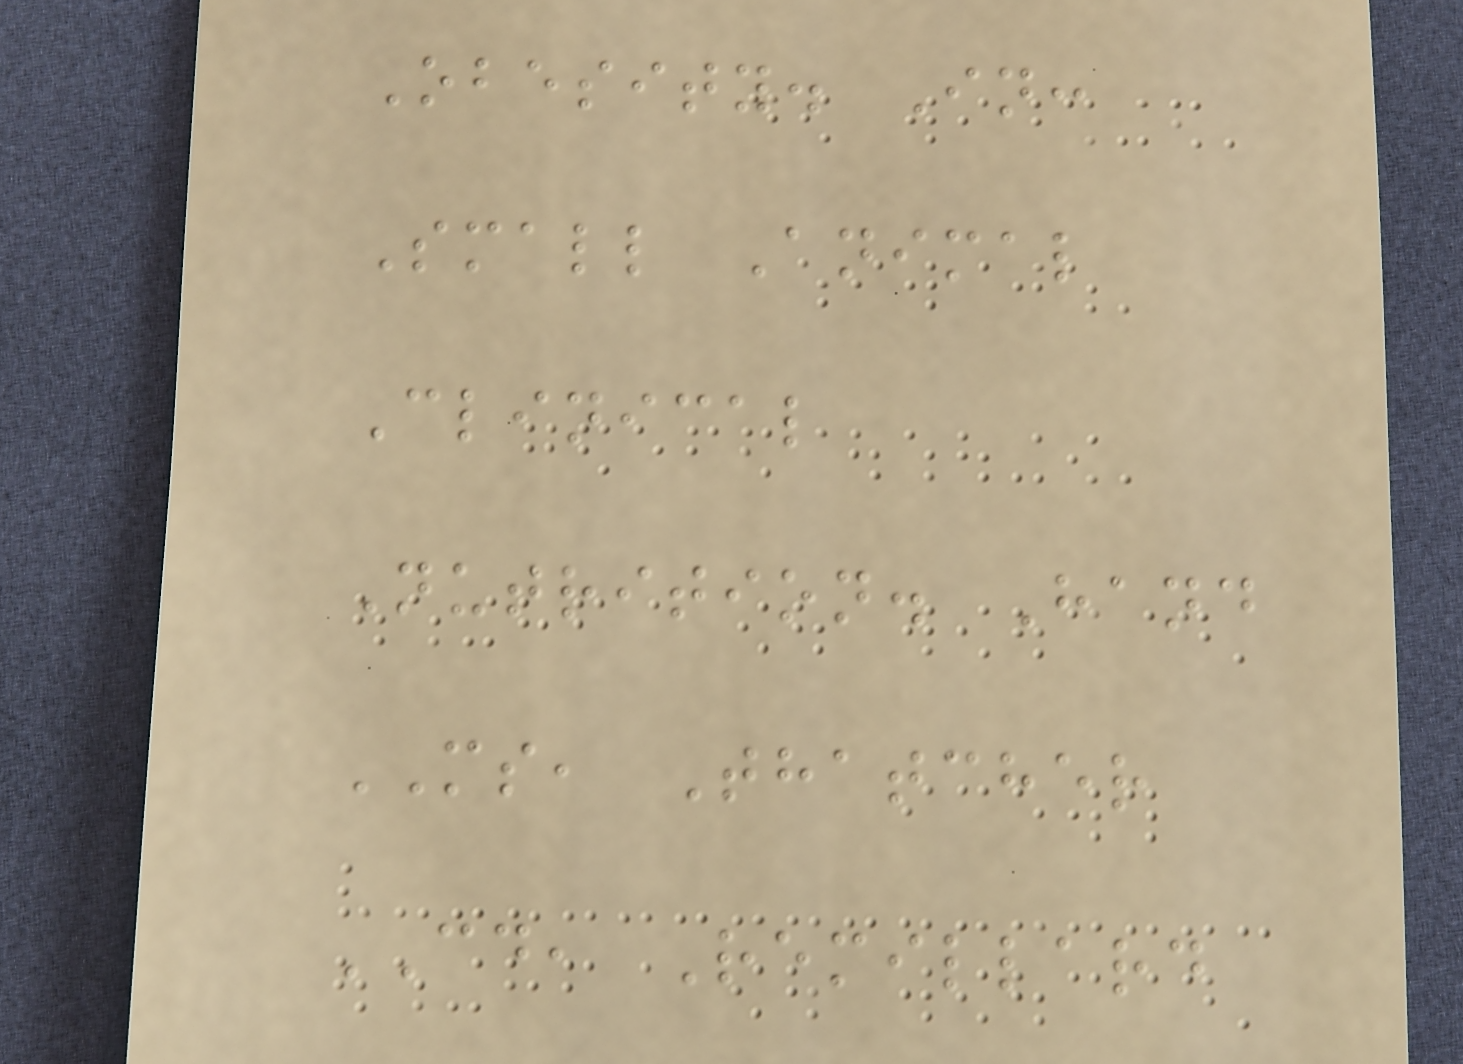Obesity. In:
Small Animal
Clinical
Nutrition. Hand
MS, Thatcher
CD, Remillard
